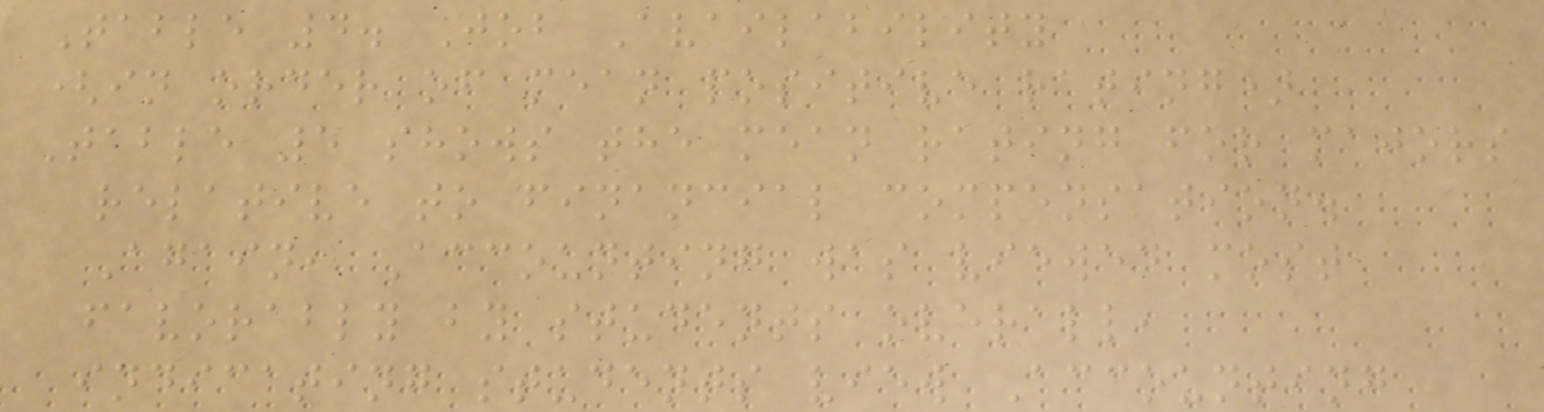Table 4. Job Availability
(in order of mean positive rating)
Table 5 shows the mean rating for majors
relative to financial compensation.
Again, Accounting was viewed most
favorably by students overall,
indicating students view Accounting
